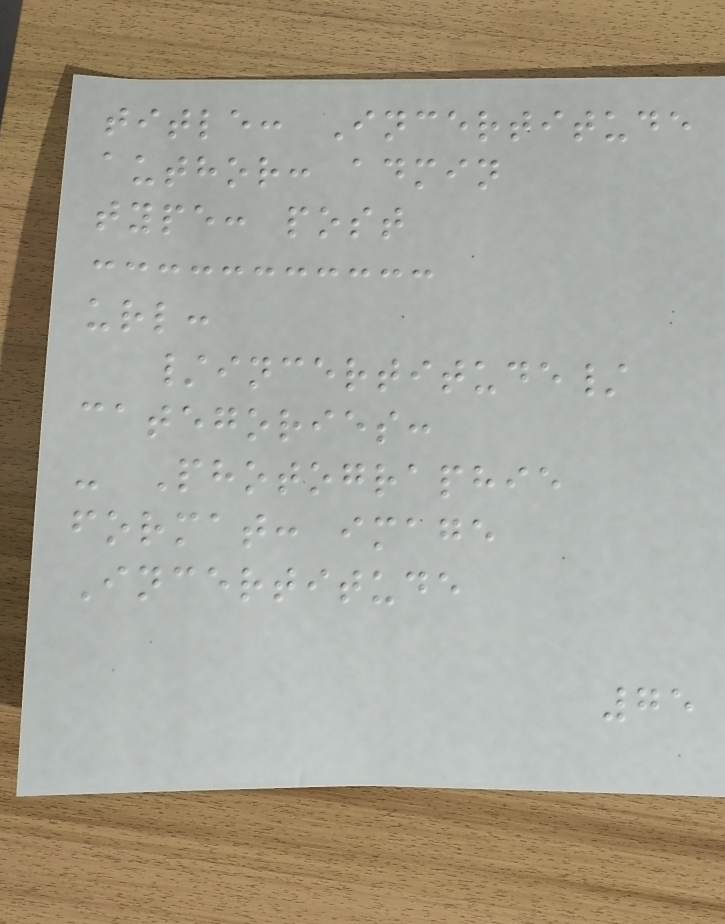title: Incertitude
author: admin
type: post
url:
/incertitude/
categories:
- Photographie
format: image
Incertitude
75
